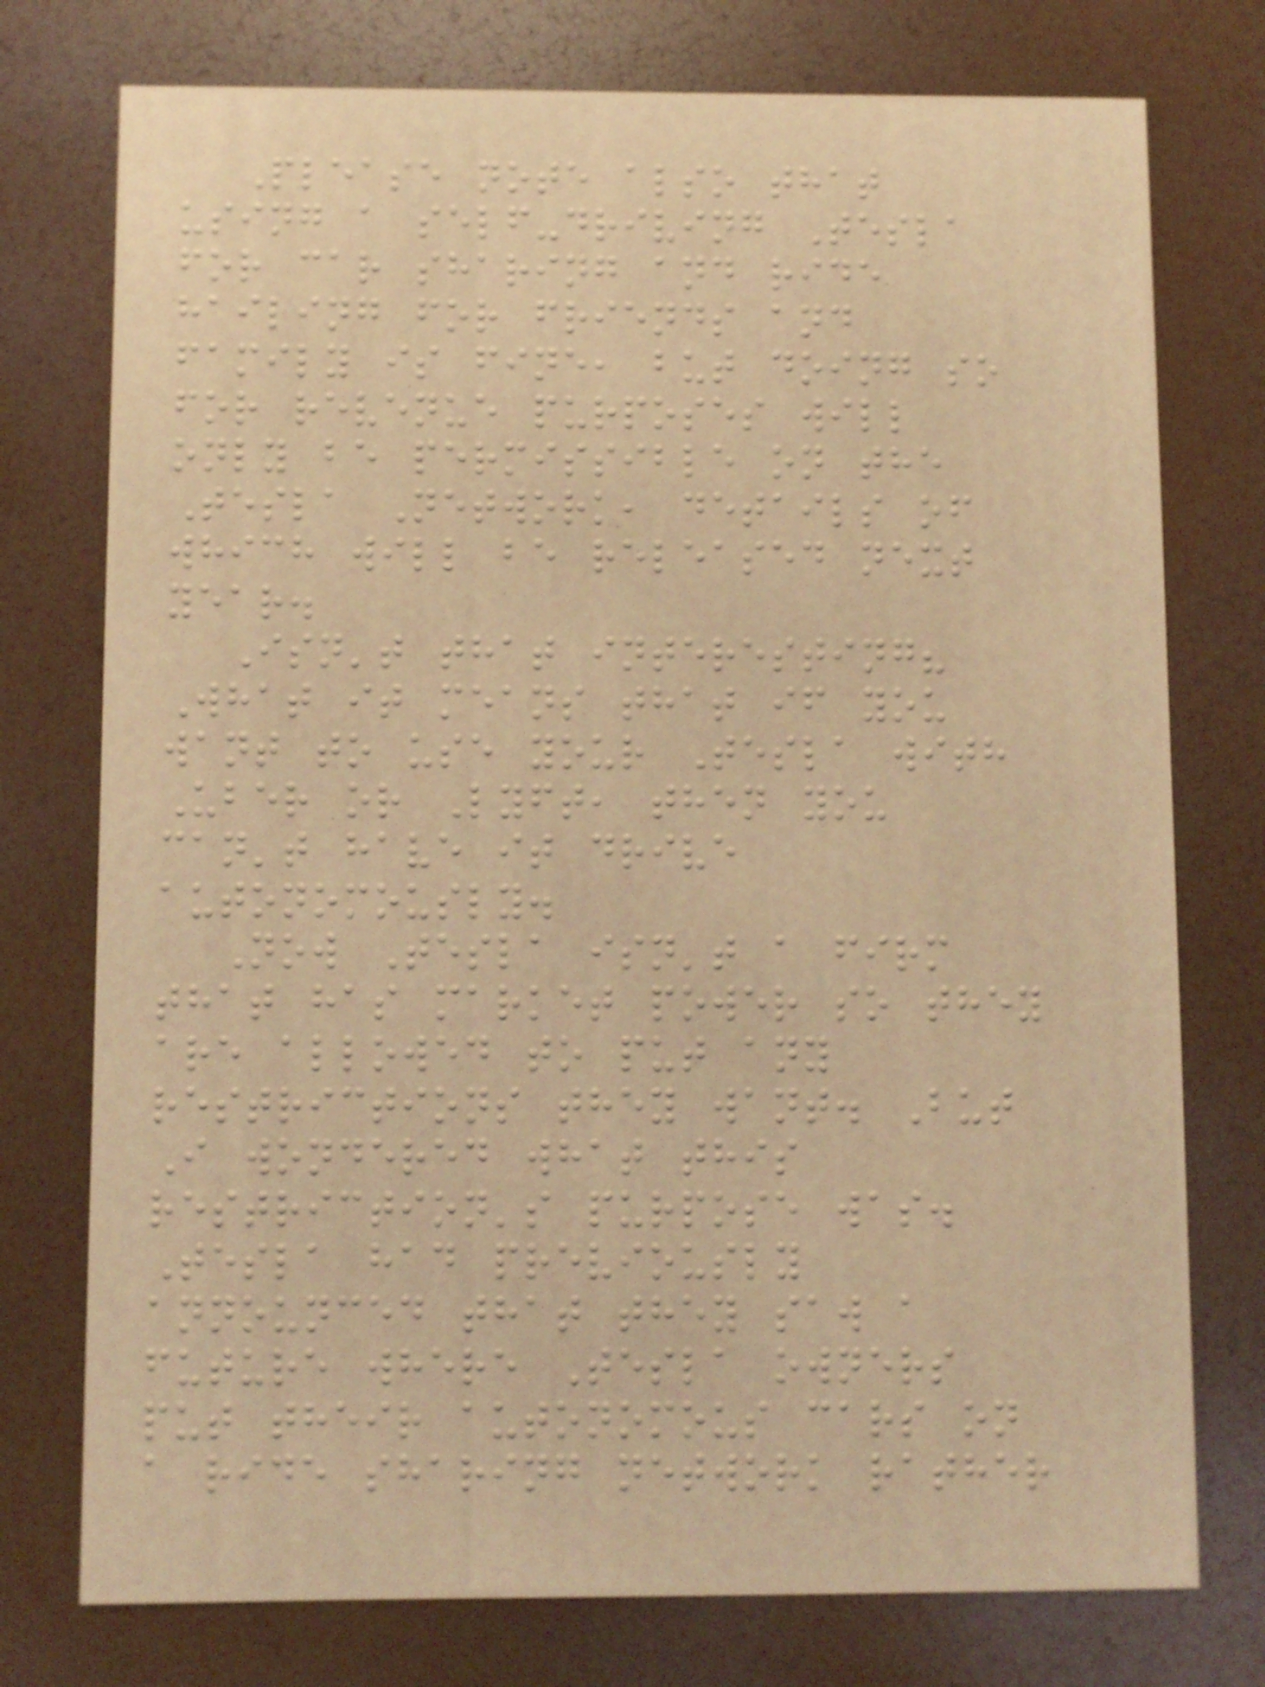Please note also that
using a self-driving Tesla
for car sharing and ride
hailing for friends and
family is fine, but doing so
for revenue purposes will
only be permissible on the
Tesla Network, details of
which will be released next
year.
Isn't that interesting?
What it means that if you
want to use your Tesla with
Uber or Lyft, then you
can't have it drive
autonomously.
Now Tesla isn't a firm
that has market power so they
are allowed to put any
restrictions they want. But
I wondered what this
restriction's purpose was.
Tesla had previously
announced that they saw a
future where Tesla owners
put their autonomous cars on
a ride sharing network rather
